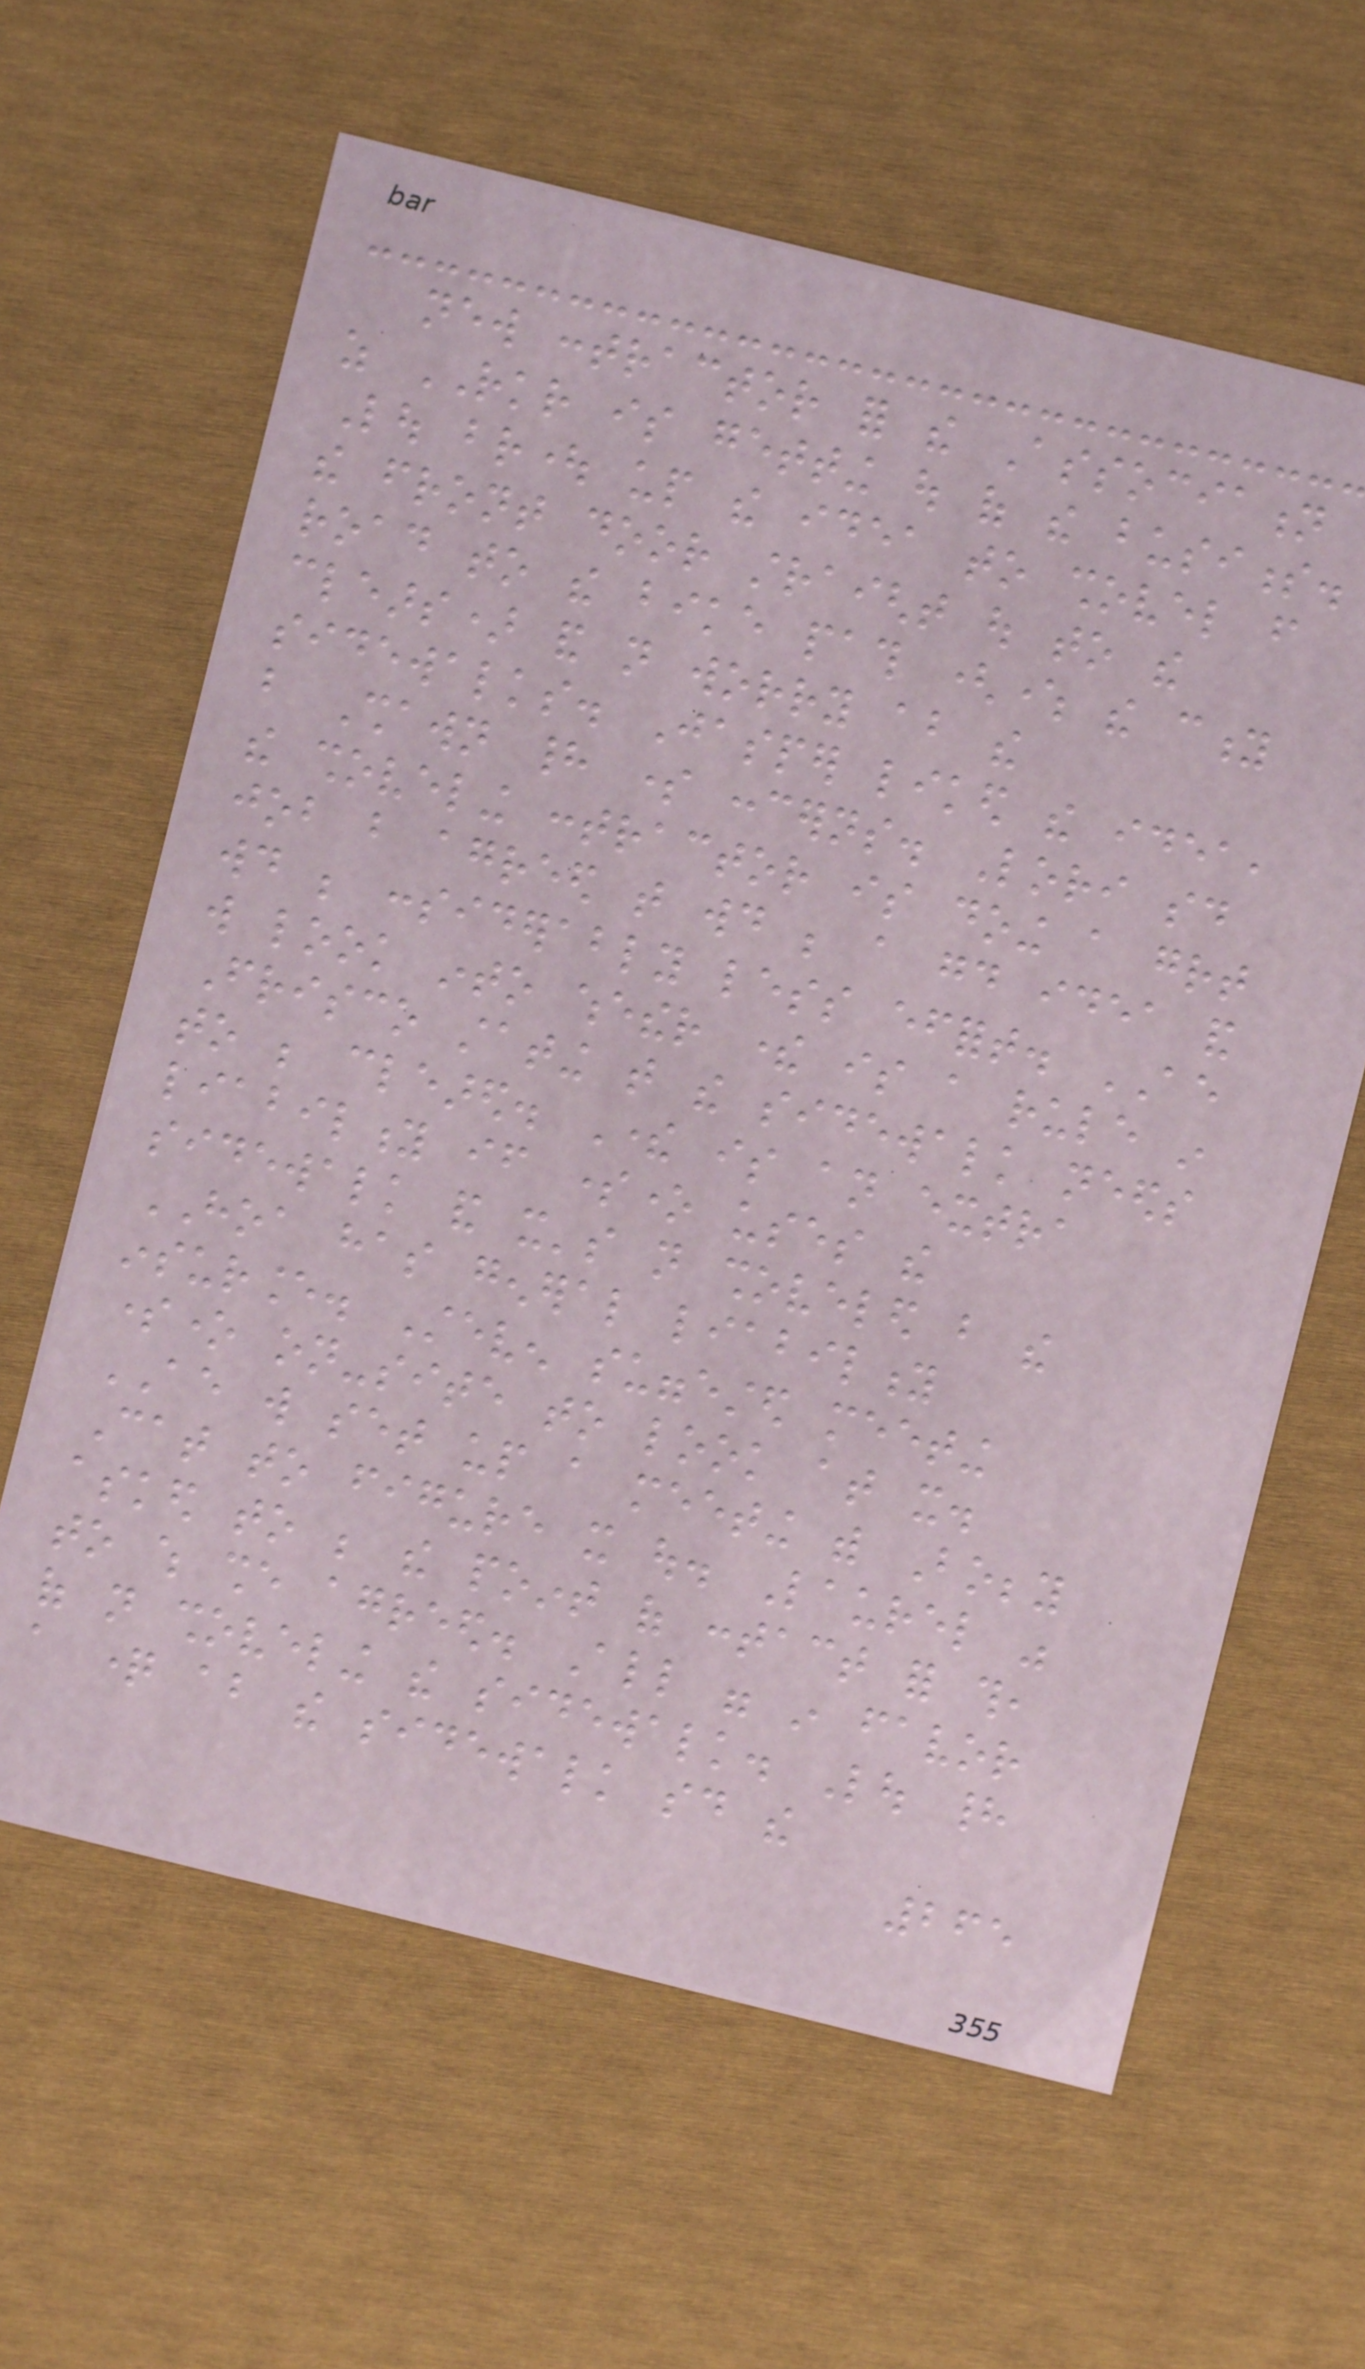new contractor for the Association
as RKR is getting out of the business.
Lou brought up the idea to shovel from
the front door straight out to the
road to the bike path (where the city
clears) and not worry about the
sidewalks. Jasper liked the idea,
but Shawn had some concerns. Lori said
the shoveling contractor is doing a great
job but agreed that would be a good idea and
would be considerably less effort. AE
will look into whether there is a rule in
Frisco stating that the sidewalk needs
to be cleared. There is an extra
liability if someone uses the
sidewalk and it's not shoveled but the
HOA has general liability
insurance. Steven suggested meeting
someone on-site to look at it.
AE will set up a meeting with Bobby
Cat to figure it out. Laurel was
asked to be the point of contact for this,
to which she agreed. All were in favor
of not shoveling the sidewalk. Lou had
a question about the sidewalk said the
265
